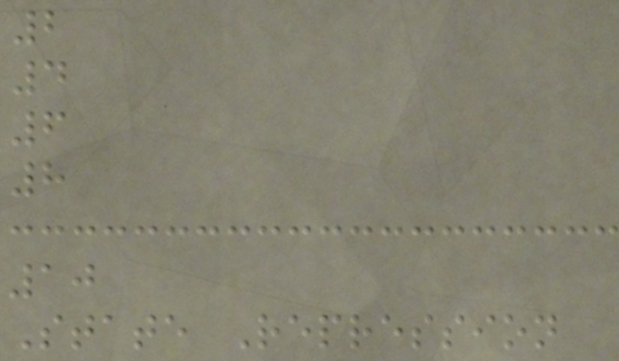2
4
6
8
10
State Repression
